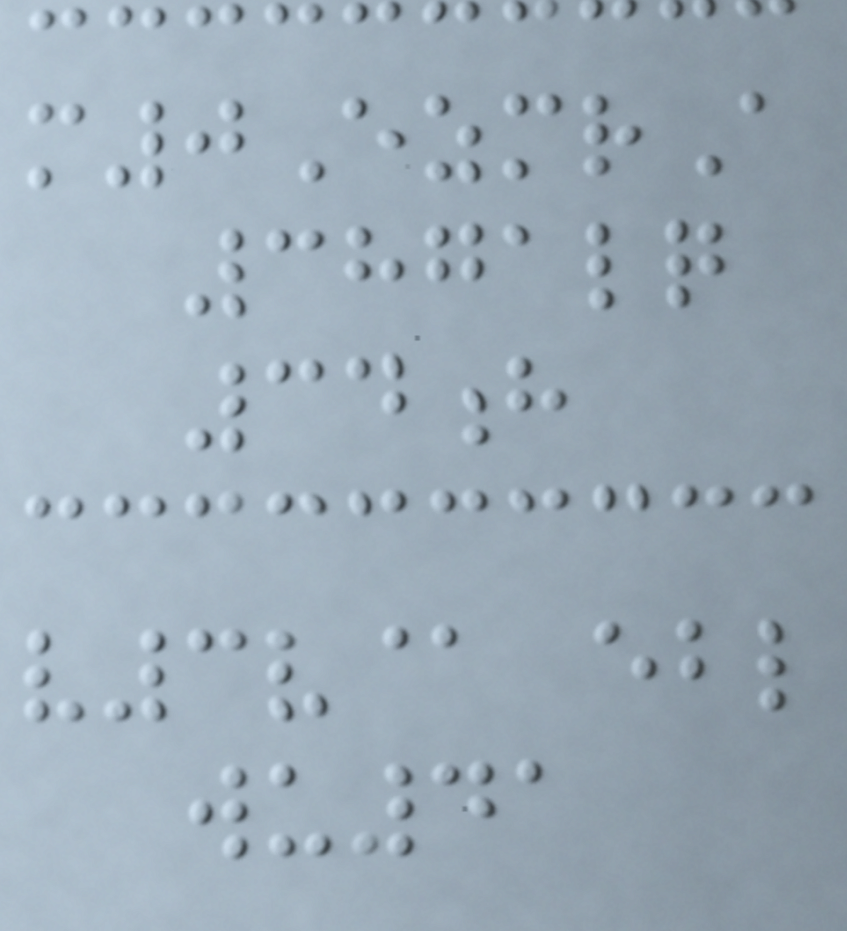m0EzmrA
3871lq
34h
v3v@ ebl
wu41
